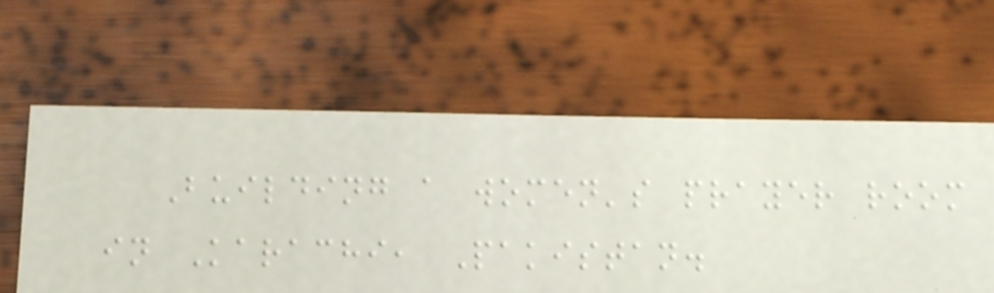Building a women's prayer room
in Karachi, Pakistan.
